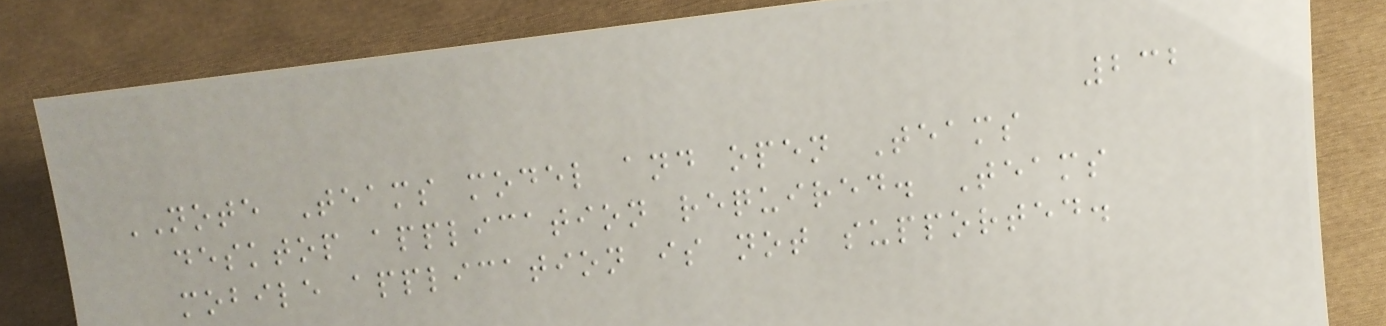232
NOTE Teams model and open Teams
desktop application required. Teams
mobile application is not supported.
